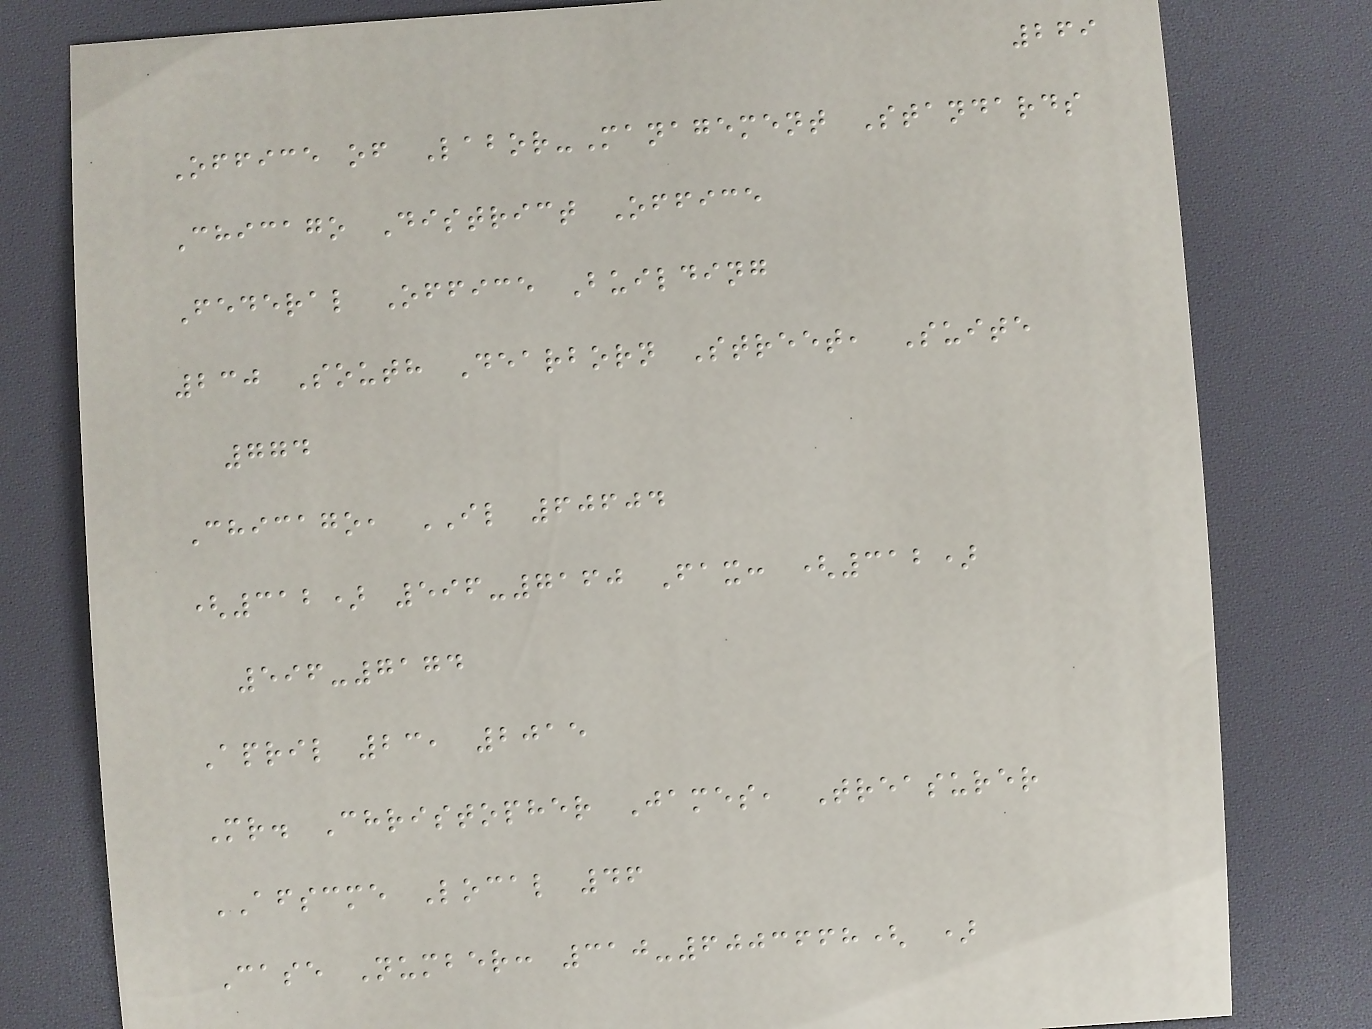269
Office of Labor-Management Standards
Chicago District Office
Federal Office Building
230 South Dearborn Street, Suite
774
Chicago, IL 60604
(312) 596-7160 Fax: (312)
596-7174
April 23, 2015
Mr. Christopher James, Treasurer
AFSCME Local 46
Case Number: 310-6003668( )
